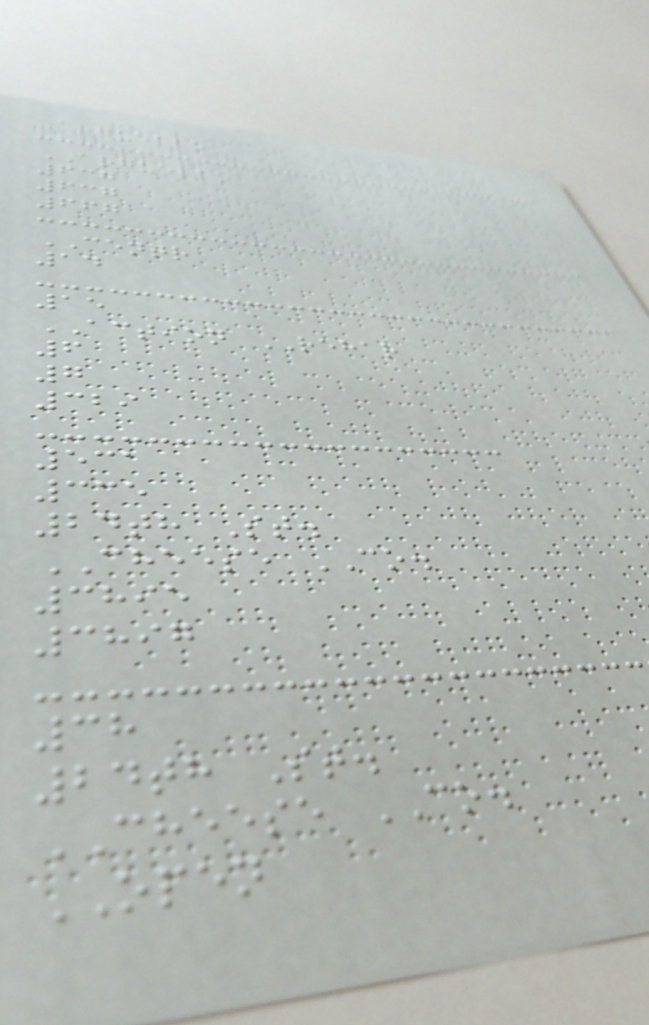Arguello
ARGUELLO
637
637
667
CENTR
14
15
ACTION REHAR
6
7
329
531
335
24th St.
CHEESE CO.
3895
3897
38
24th St.
CHEESE CO.
OPEN
